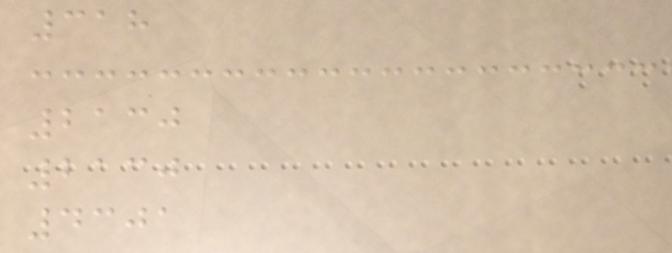318
2130
2130
4301
